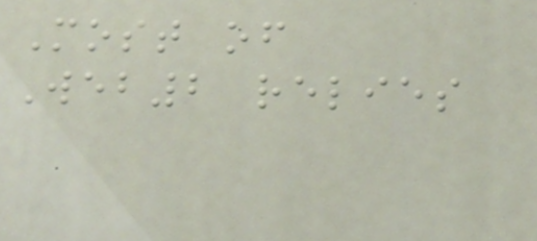Most of
Web2 relies
